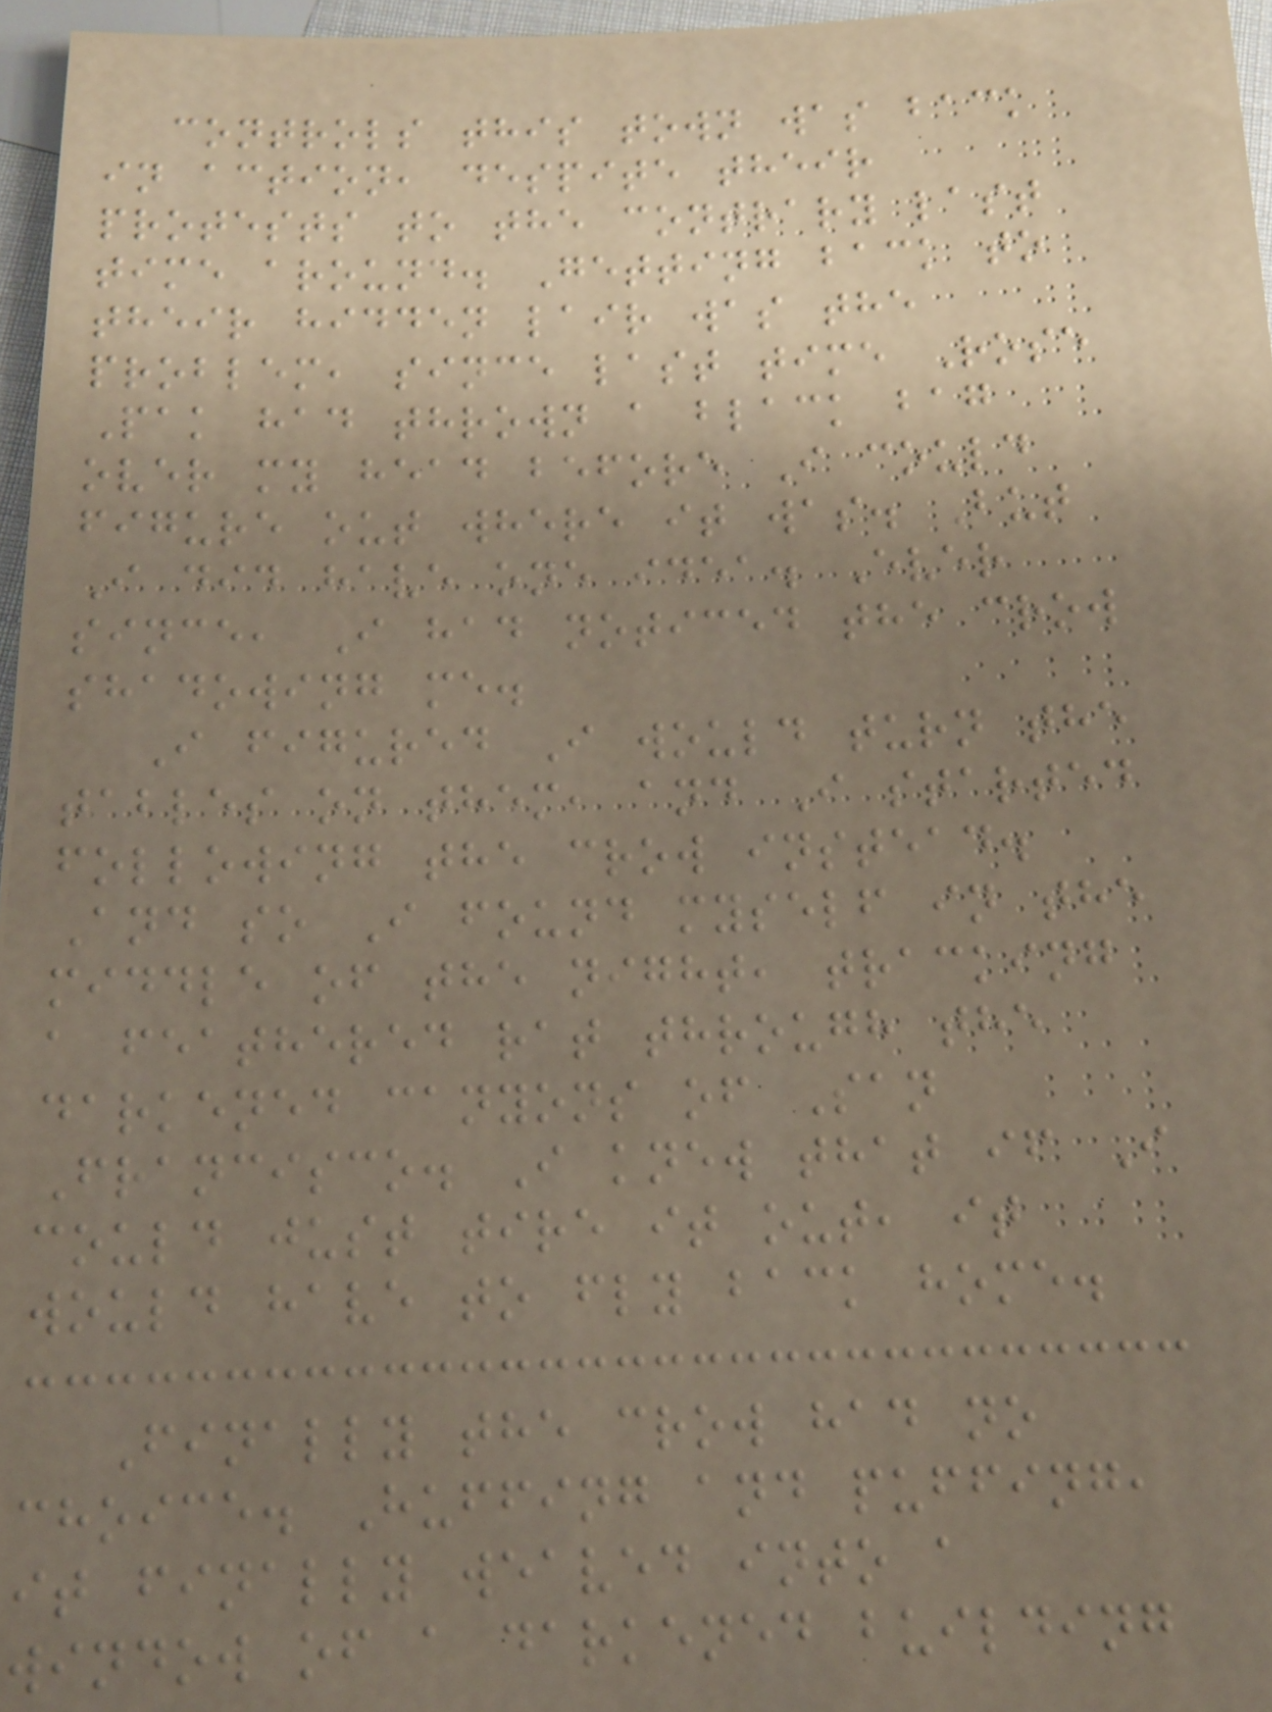controls this town was back
in action, despite their
protests to the contrary last
time around. Getting back to
their hidden lair was the
problem, since last time Rose
Pak had thrown a black bag
over my head before I could
figure out where it was. But
I did have one idea. Ever
since, I had noticed the crow
shadowing me.
I figured I would turn the
tables on them, and I started
following the crow instead.
And so I found myself in the
middle of the night, tracking
a feathered rat through the
darkened canyons of San
Francisco. I knew that if I
could just tire it out, it
would have to fly back home.
Finally the crow had no
choice. Huffing and puffing,
it finally weaved into a
window of a darkened building
